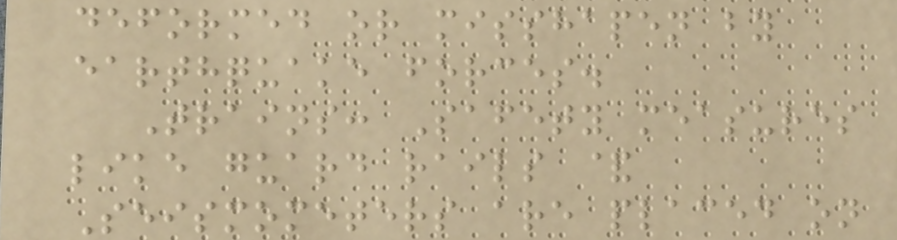deformed or misshapen by
earthquake forces.
Trains: Safety measures
like guard rails &
Seismometers are placed on
